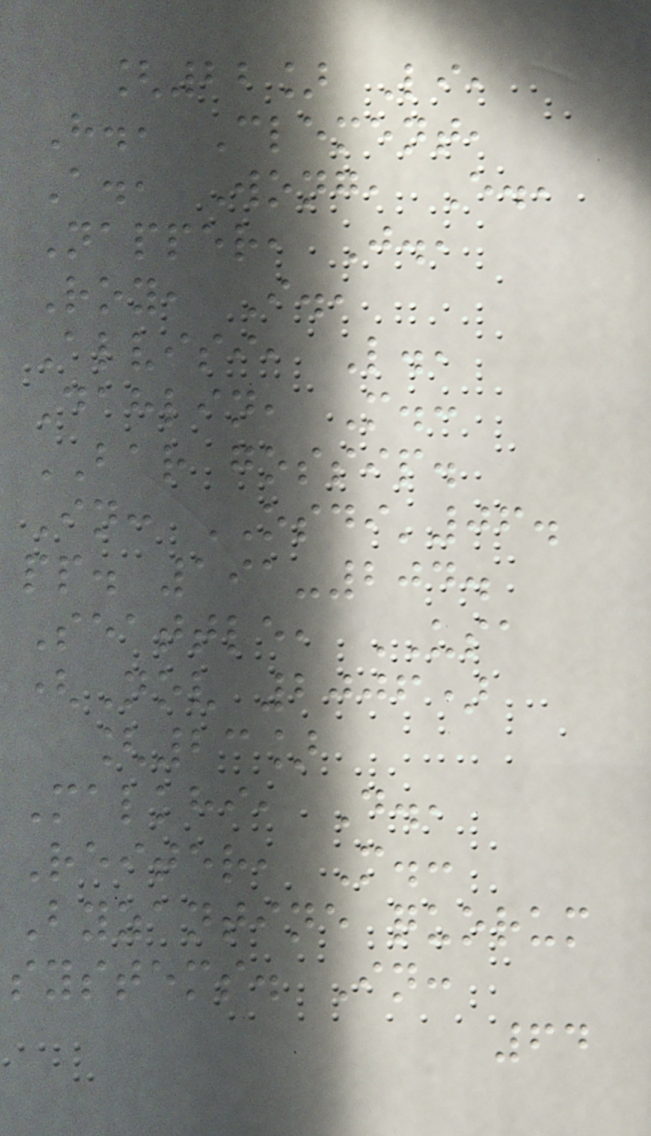[22] Li,
H., Clement,
A., Wong, E.,
Napper, J.,
Roy, I.,
Alvisi, L.,
Dahlin, M.:
BAR gossip.
In: OSDI'06.
pp. 191-204.
Seattle, USA
(Nov 2006)
[23]
Malkhi, D.,
Reiter, M.:
Byzantine quorum
systems. In:
64
